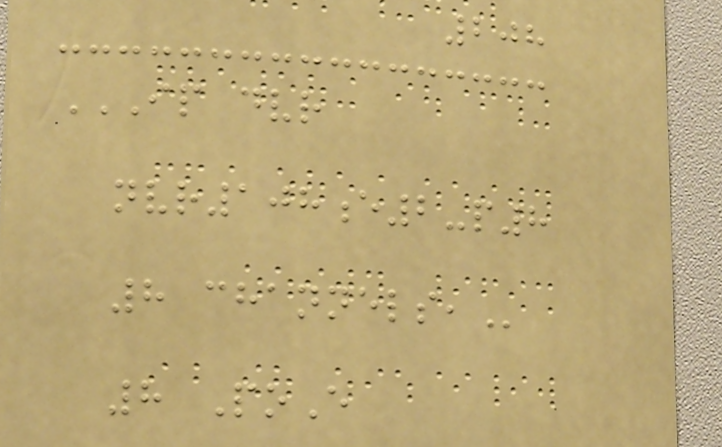208
IP DVR
NVR108E2-P8
8 CHANNELS,
8 PoE
